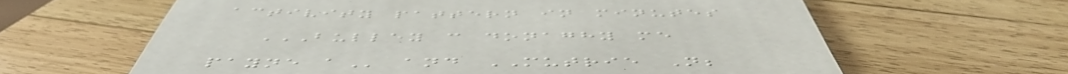activity pattern in minutes
BULLEY C DONAGHY ME
PAYNE A and MUTRIE N;
